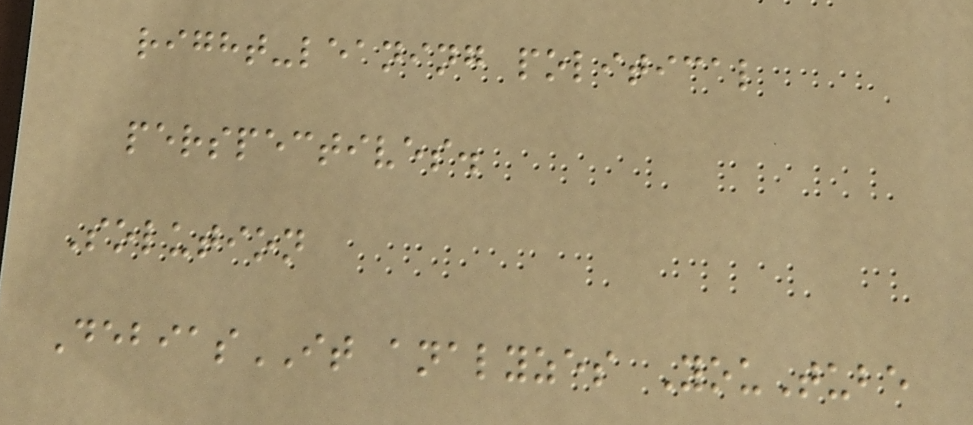right-leaning political
perspectives.
Solution
DebiasIT analyzes YouTube
